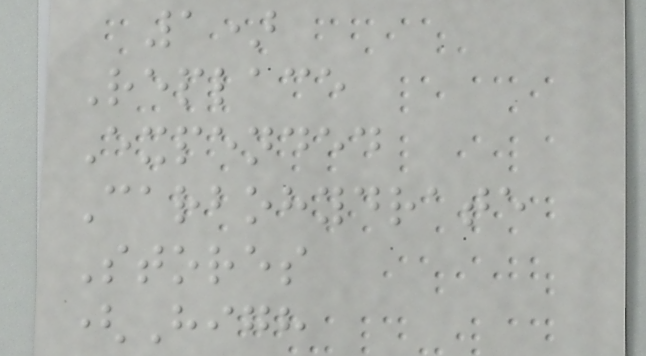1)
Replace
Expended
Carbohydrate
Stores
(High
